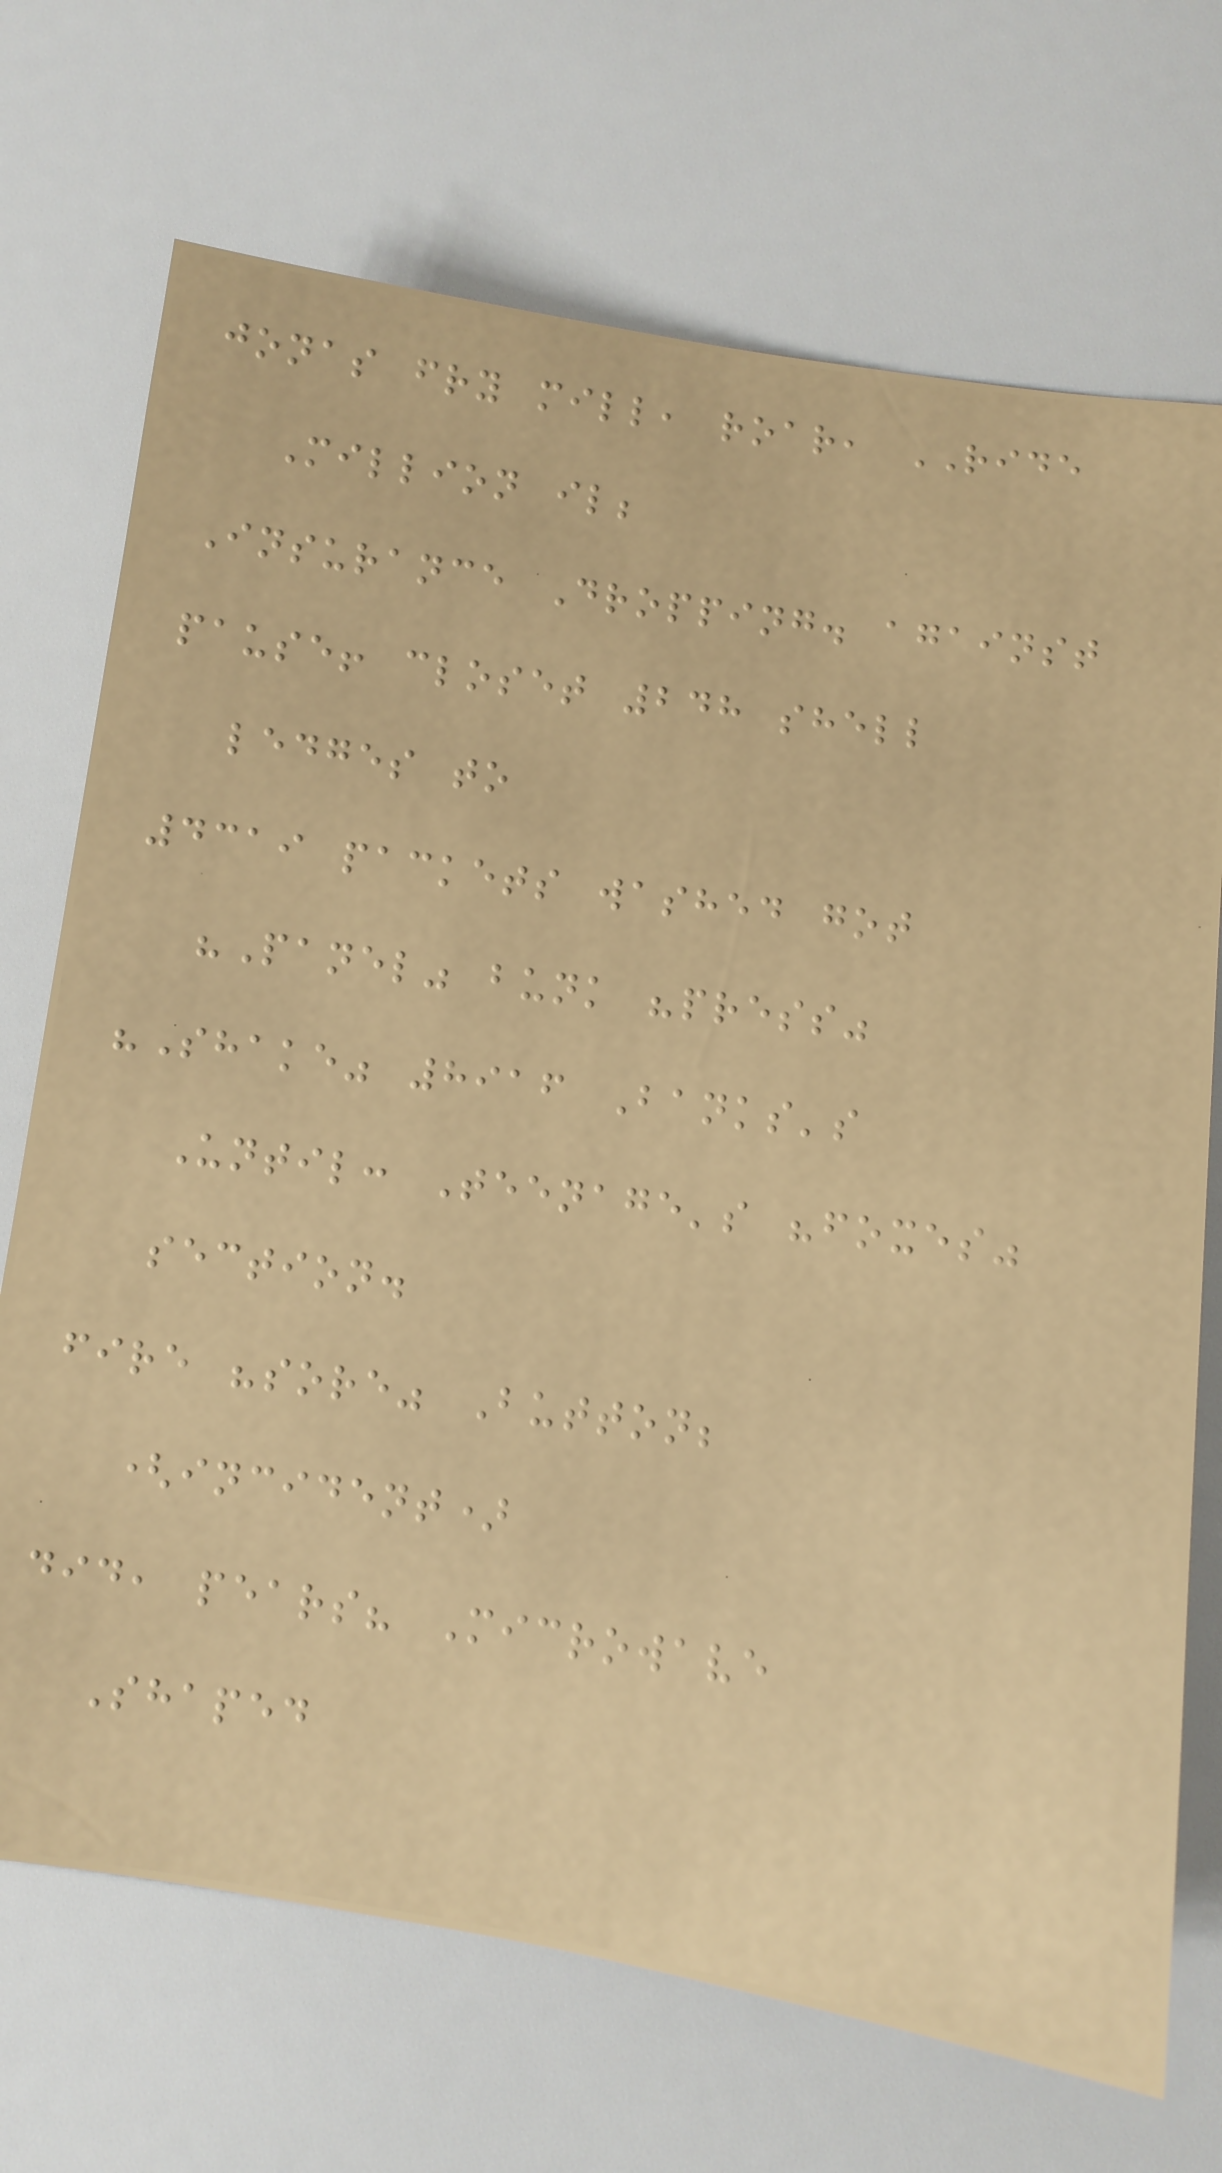jonas fry mill, roar, RIDE
Million il;
Insurance Dropping. against
pause! closet 248 shell
ledges to
4319 packets washed got
"Panel" bunk "press"
"Shake" 8916 Banks's
Until: Teenage's "foxes"
section.
fire "sore" Button;
(incident)
did, pears? Microwave
Shaped
